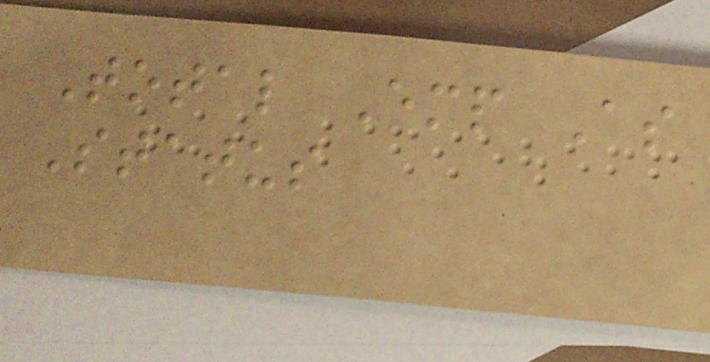Total Emp As
Status
